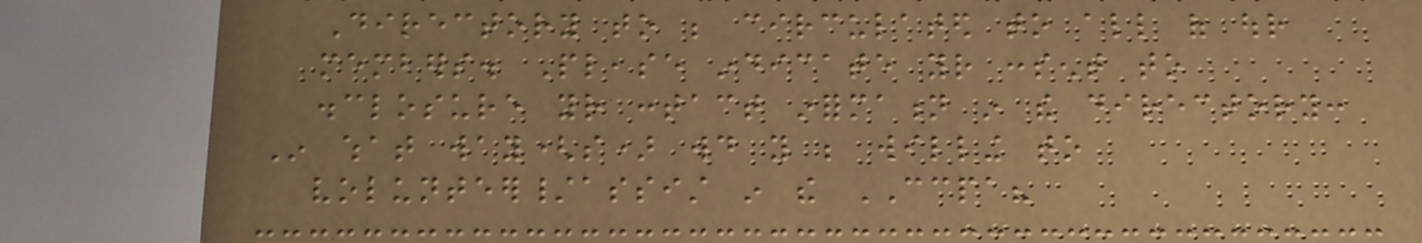Directory to be circulated to all of our
members. Please indicate your consent to
disclosure your contact information in the directory:
In what way(s) would you be willing to
volunteer/assist in the CCPA?
